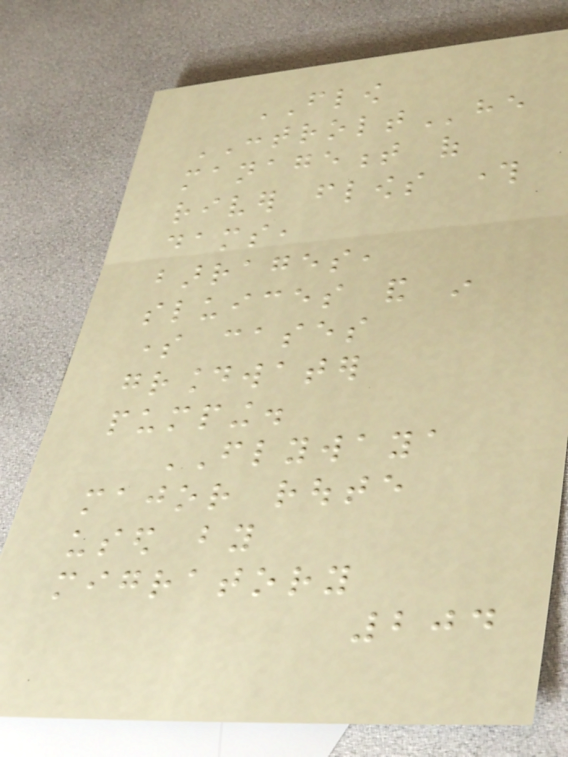FLOW
CONTROLThe
management of
river flows through
dams,
barrages,
sluices and in
some cases
groundwater
pumping.
FLYWAYA
major route
used by
migratory
204
